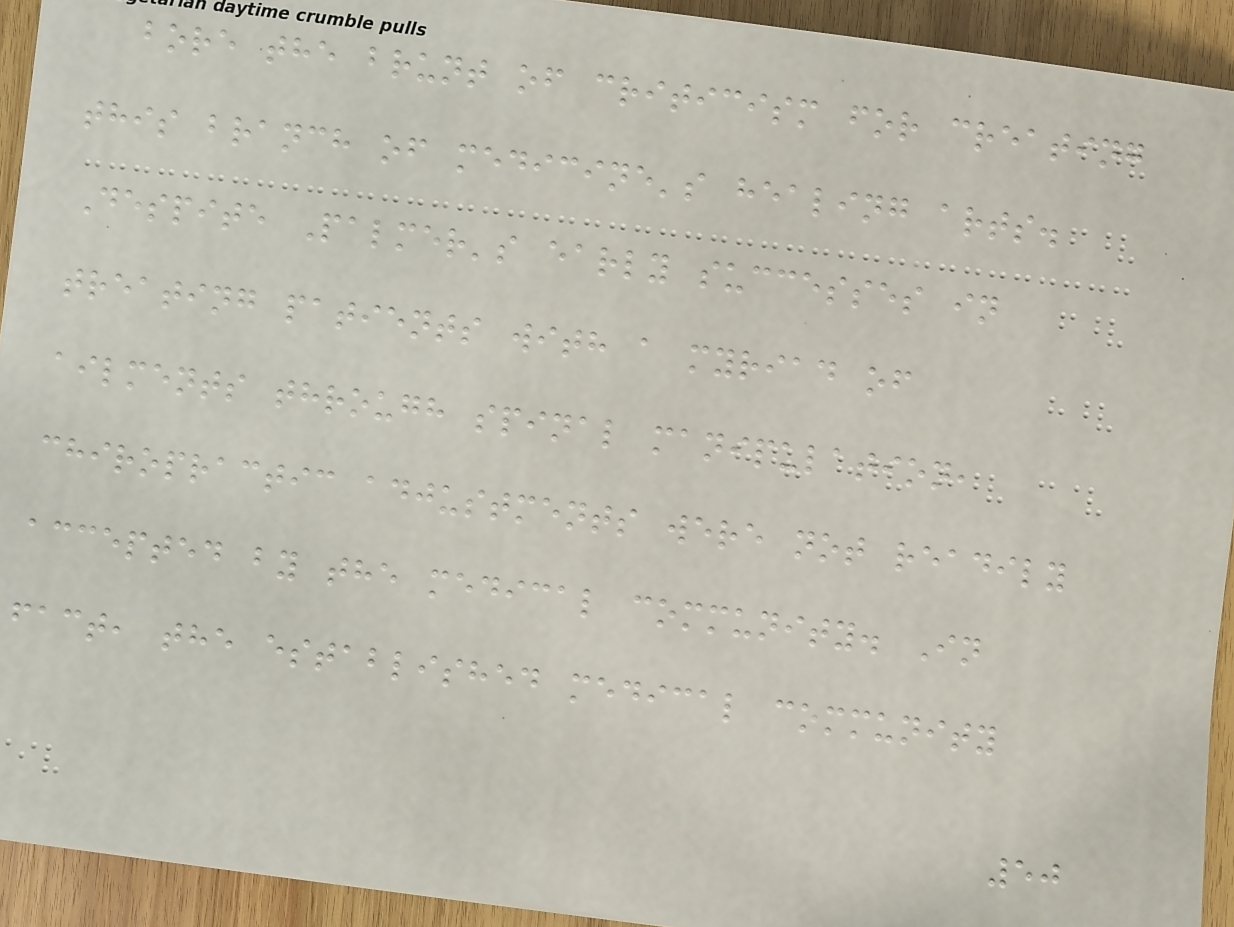bore the brunt of criticism for creating
this branch of medicine's healing arts.
Despite Palmer's early successes in
treating patients with a myriad of
ailments through spinal manipulation,
chiropractic adjustments were not readily
accepted by the medical community. In
fact, the established medical community
50
